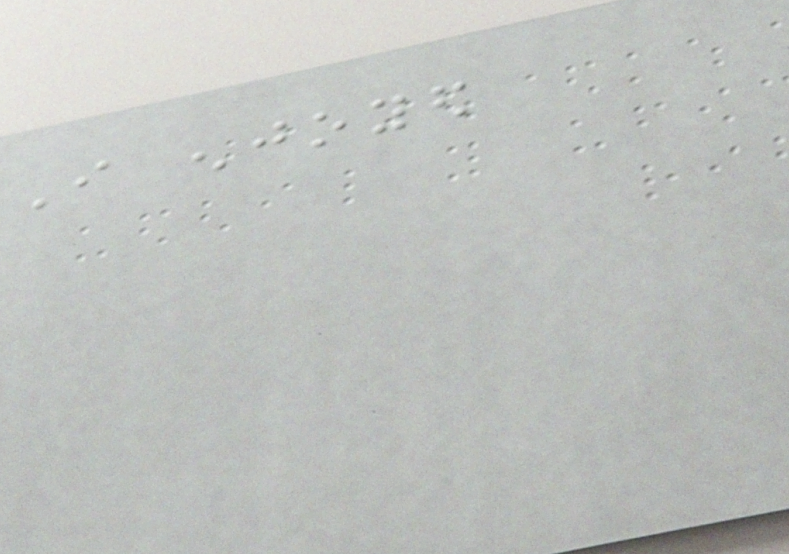I enjoyed
